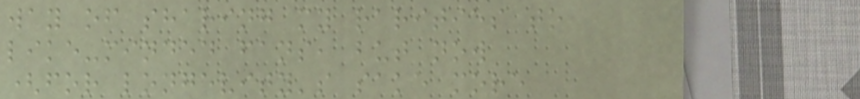way of sharing my rarities to
like-minded fans, but now
(for longevity's sake more
